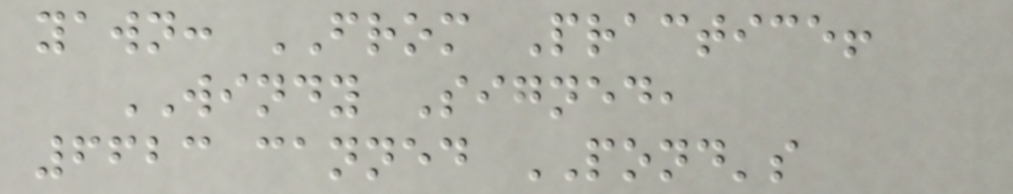yawn: FROM Practice!
WINDY Signed,
6623 canned POND's
